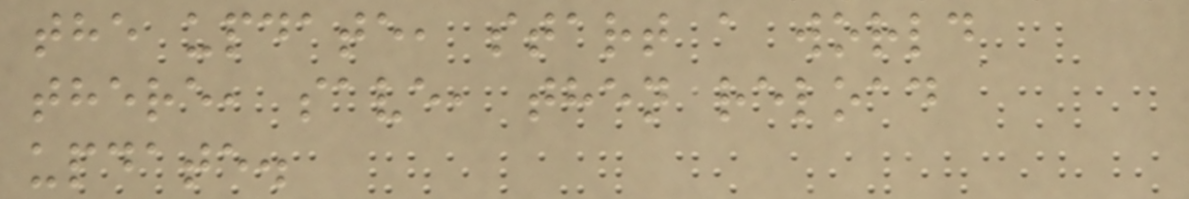the update, start a world
there, save, then reload
update.
